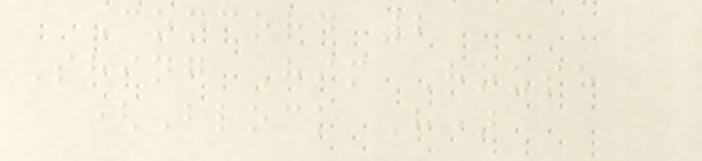Concord 2
Shing Him House
(Block H)
